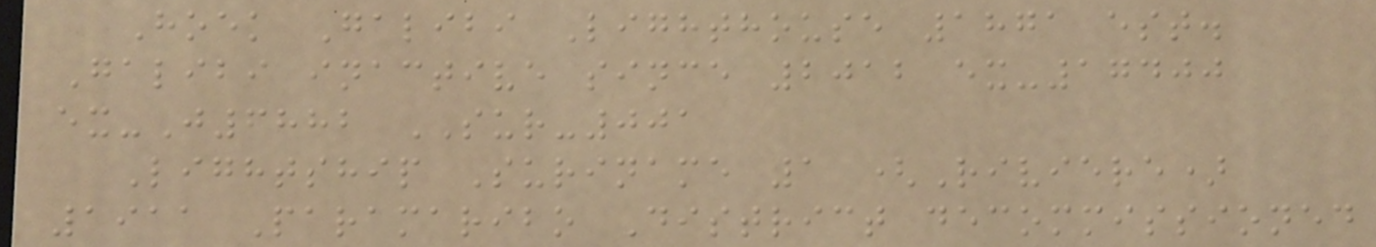Hoek Galibi Lighthouse 1871 est.
Galibi inactive since 2012 ex-17400
ex-J6882 SUR-001
Lightship Suriname 1 (Riviere)
1911 Paramaribo District decommissioned
